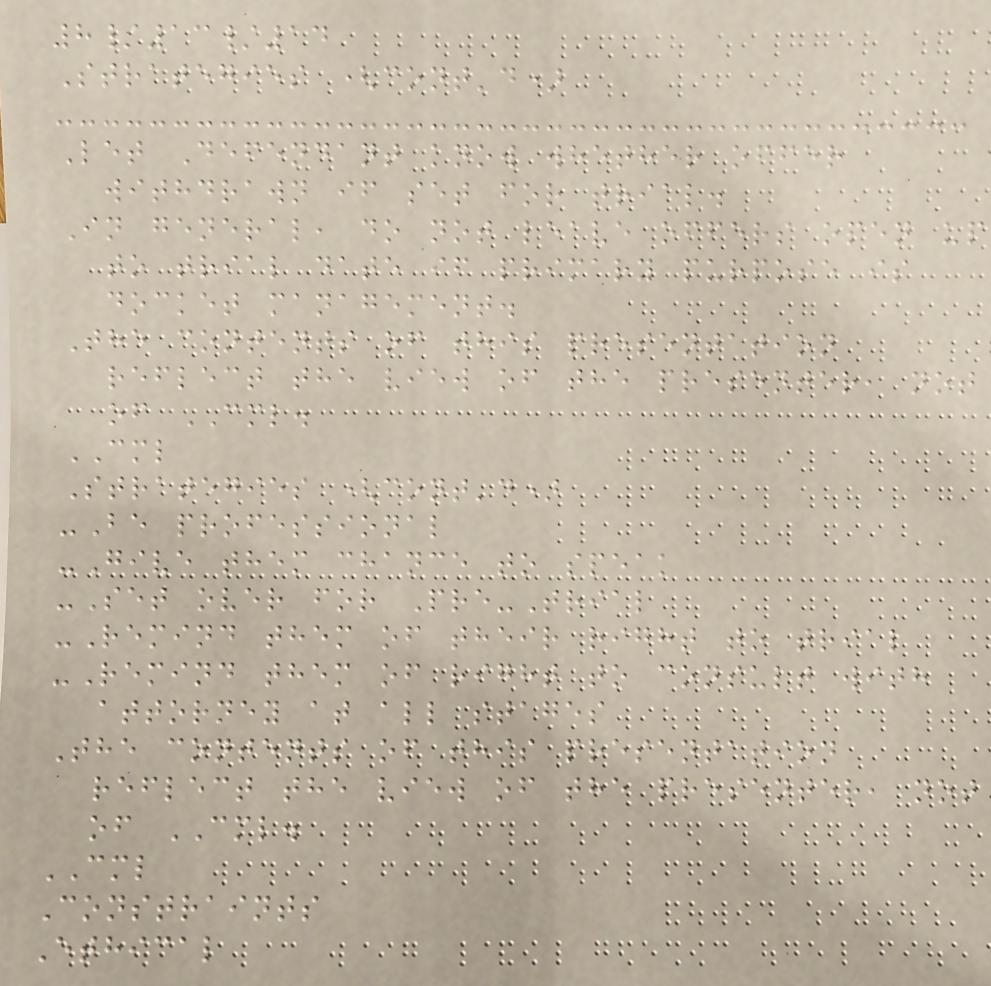8/13/14
Strategies (cont'd)
Let Defendant know whether offer
withdrawn if set for trial.
In general, do not leave offers open up
to trial date if primary purpose is
docket management.
The contents of this presentation
reflect the view of the presenter, not
of CML.
CML
Strategies (cont'd)
-Be professional
-Give them chance to speak
-Set over for Pre-Trial
-Remind them of their right to trial
-Remind them of right to consult with
attorney at all stages
The contents of this presentation
reflect the view of the presenter, not
of CML.
CML
Constraints
Ethical
